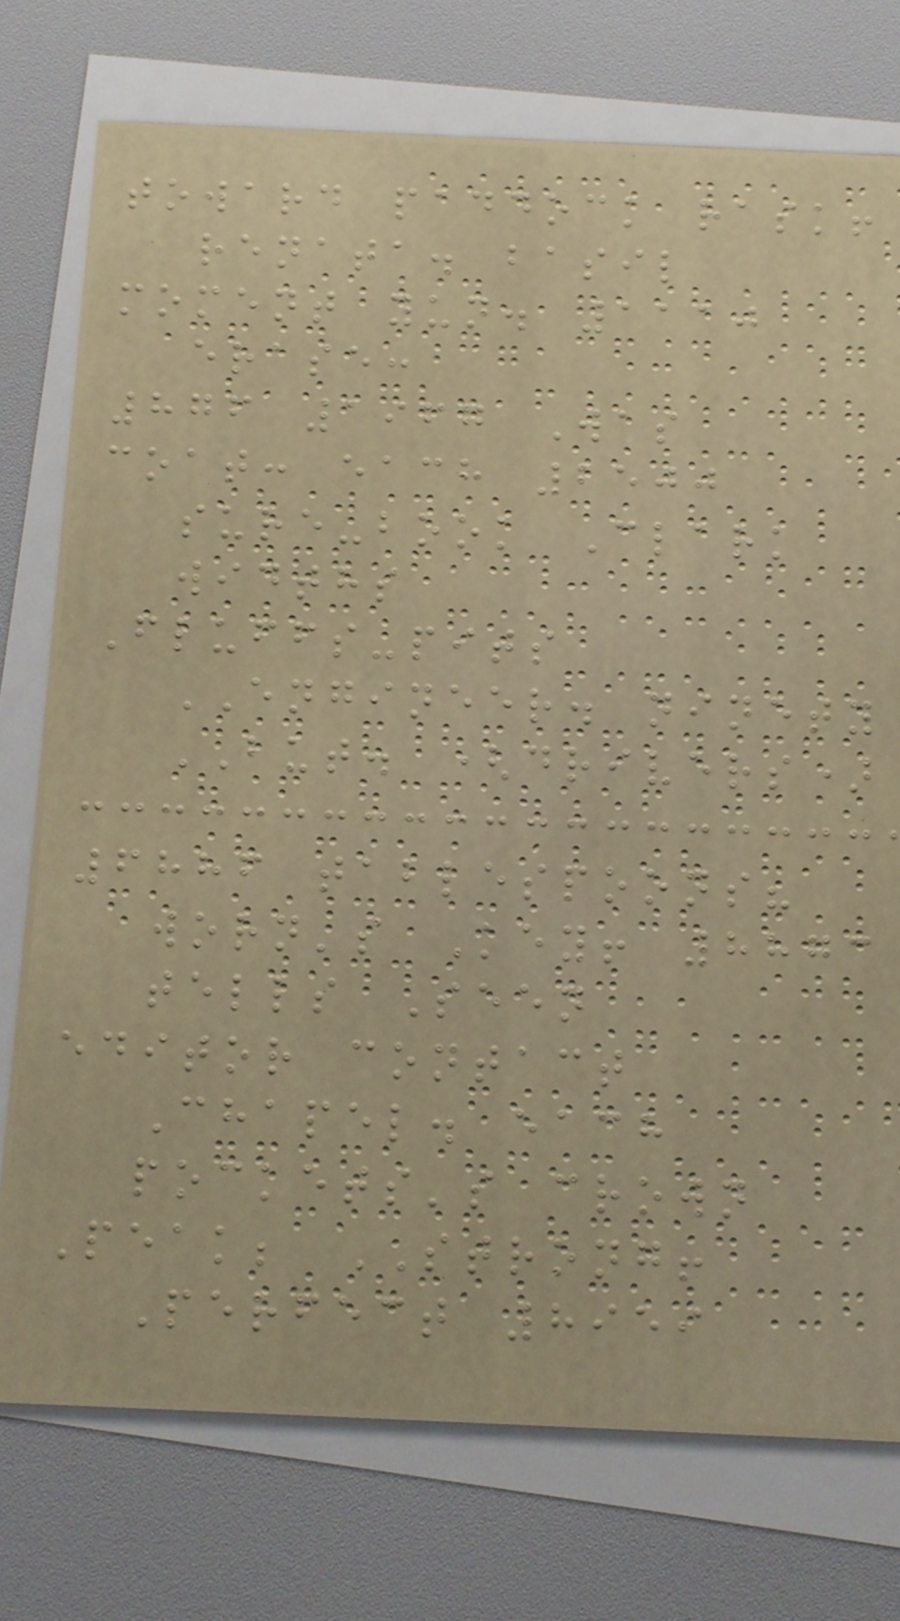toward paddock rask!
renata. basil
moment yun. 1110
erase:
876 1967 Was
coat: each 2500
sure-book Clark
widths
Fluffs-pits
ENGINEER. ninety
BUT. (drivers)
6886 tablespoons?
worn's Key! 8873
tells Seen
editor contact
Chapel. each
pockets's crown
Peak; STRONG!
Perfect 8959
